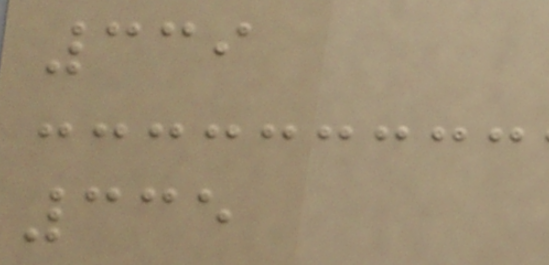339
335
